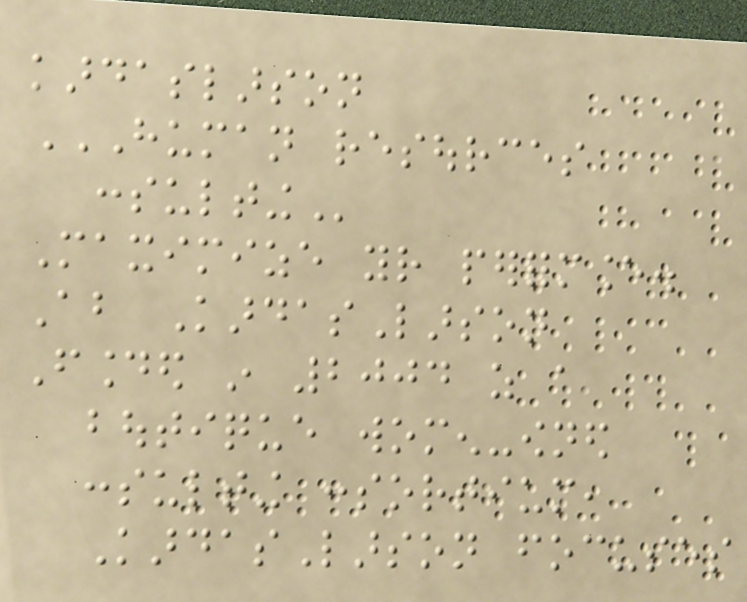kardaslarson
HUMAN RESOURCES
CONSULTING
Maximize your performance.
About KardasLarson
Founded in 2004 as a
boutique women-owned
consulting consortium,
KardasLarson focuses
